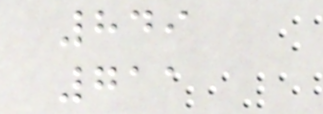849
711
